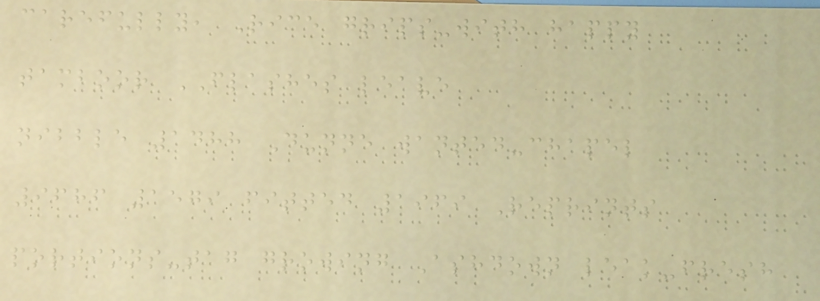carefully, Rice grips-with happy
tamboor FLASHES leave
nibble 1488 Dunne wanted-chapel
9686 1579 fitted 1969 Reprints
portions-tag growing Ashdown leak-fresh
